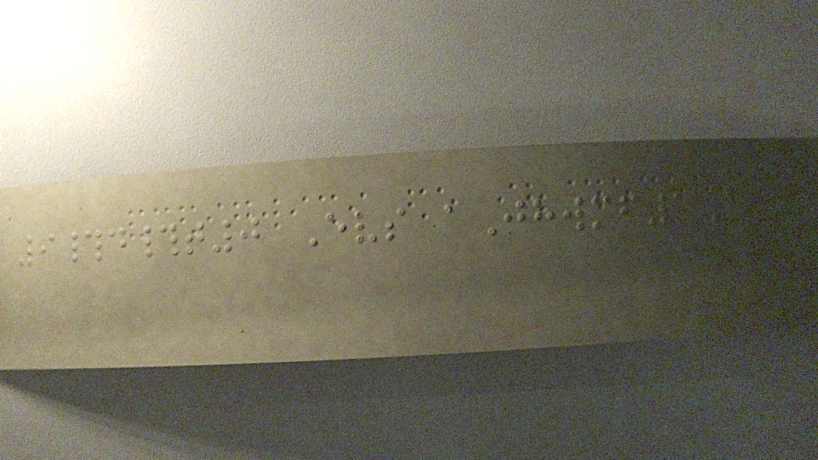9#d#t0 Evs aJhwmf1H
